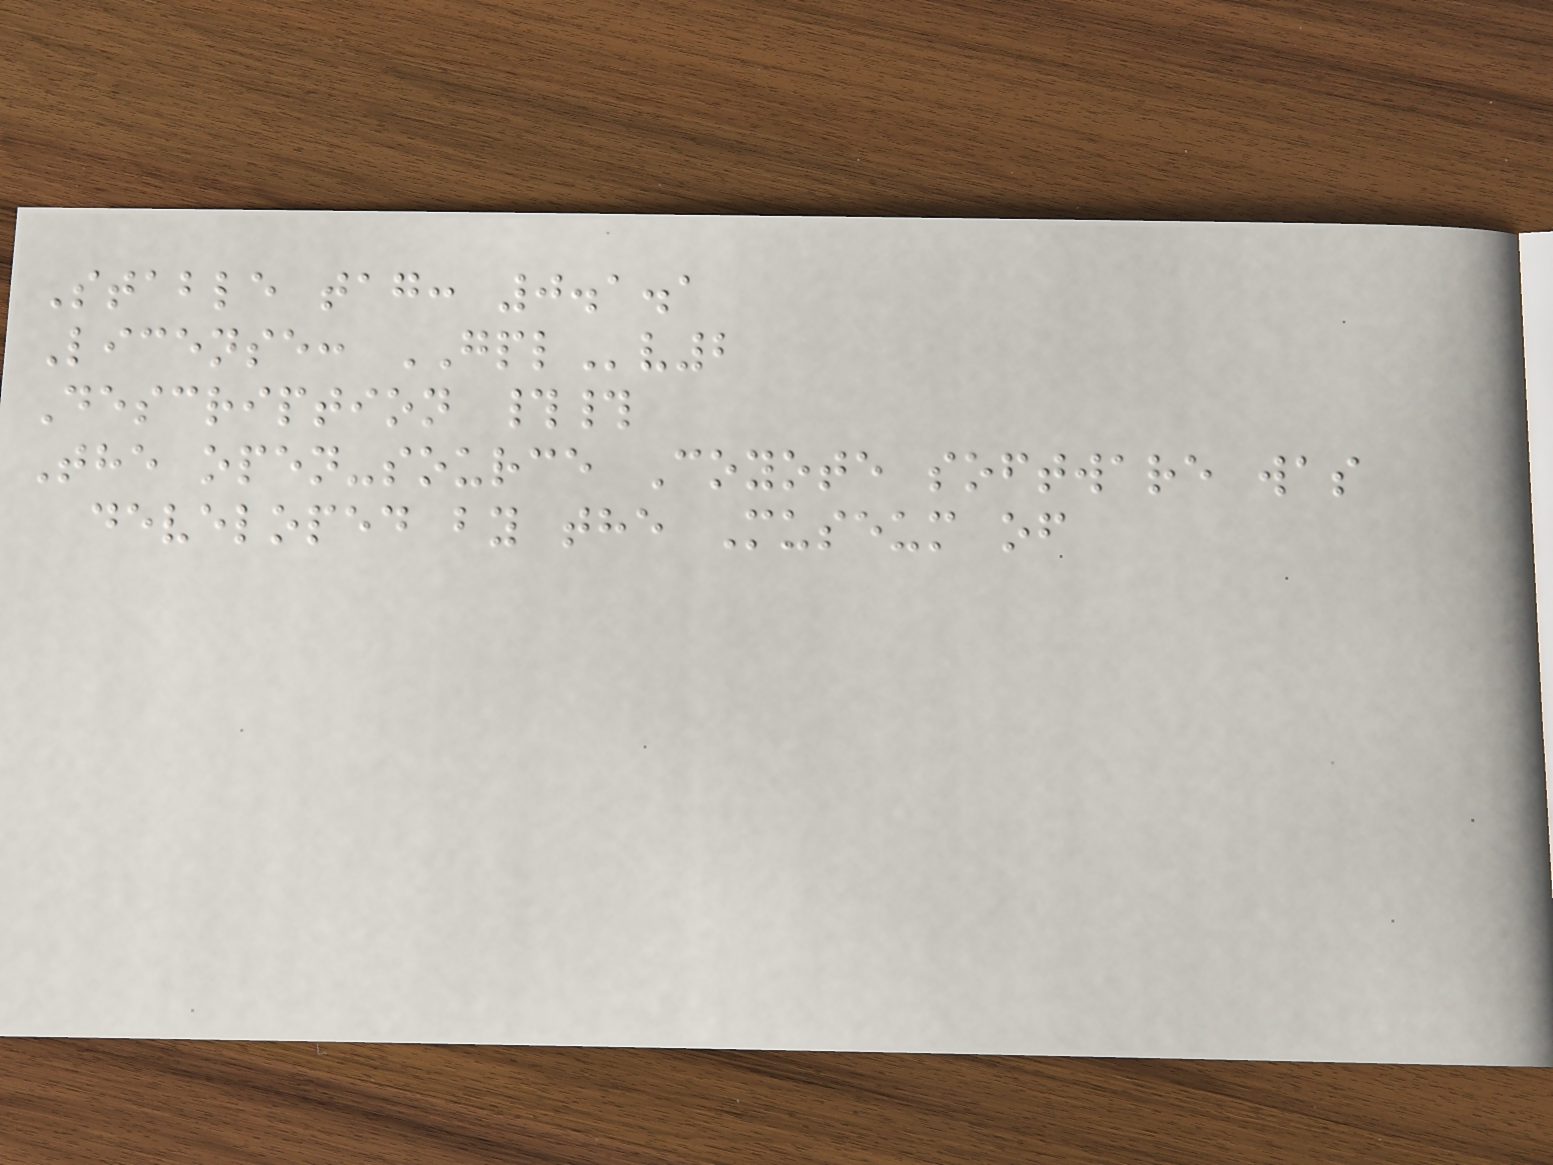Stable tag: 0.1.1
License: GPLv2
Description ##
The open-source Coyote software was
developed by the Museum of
